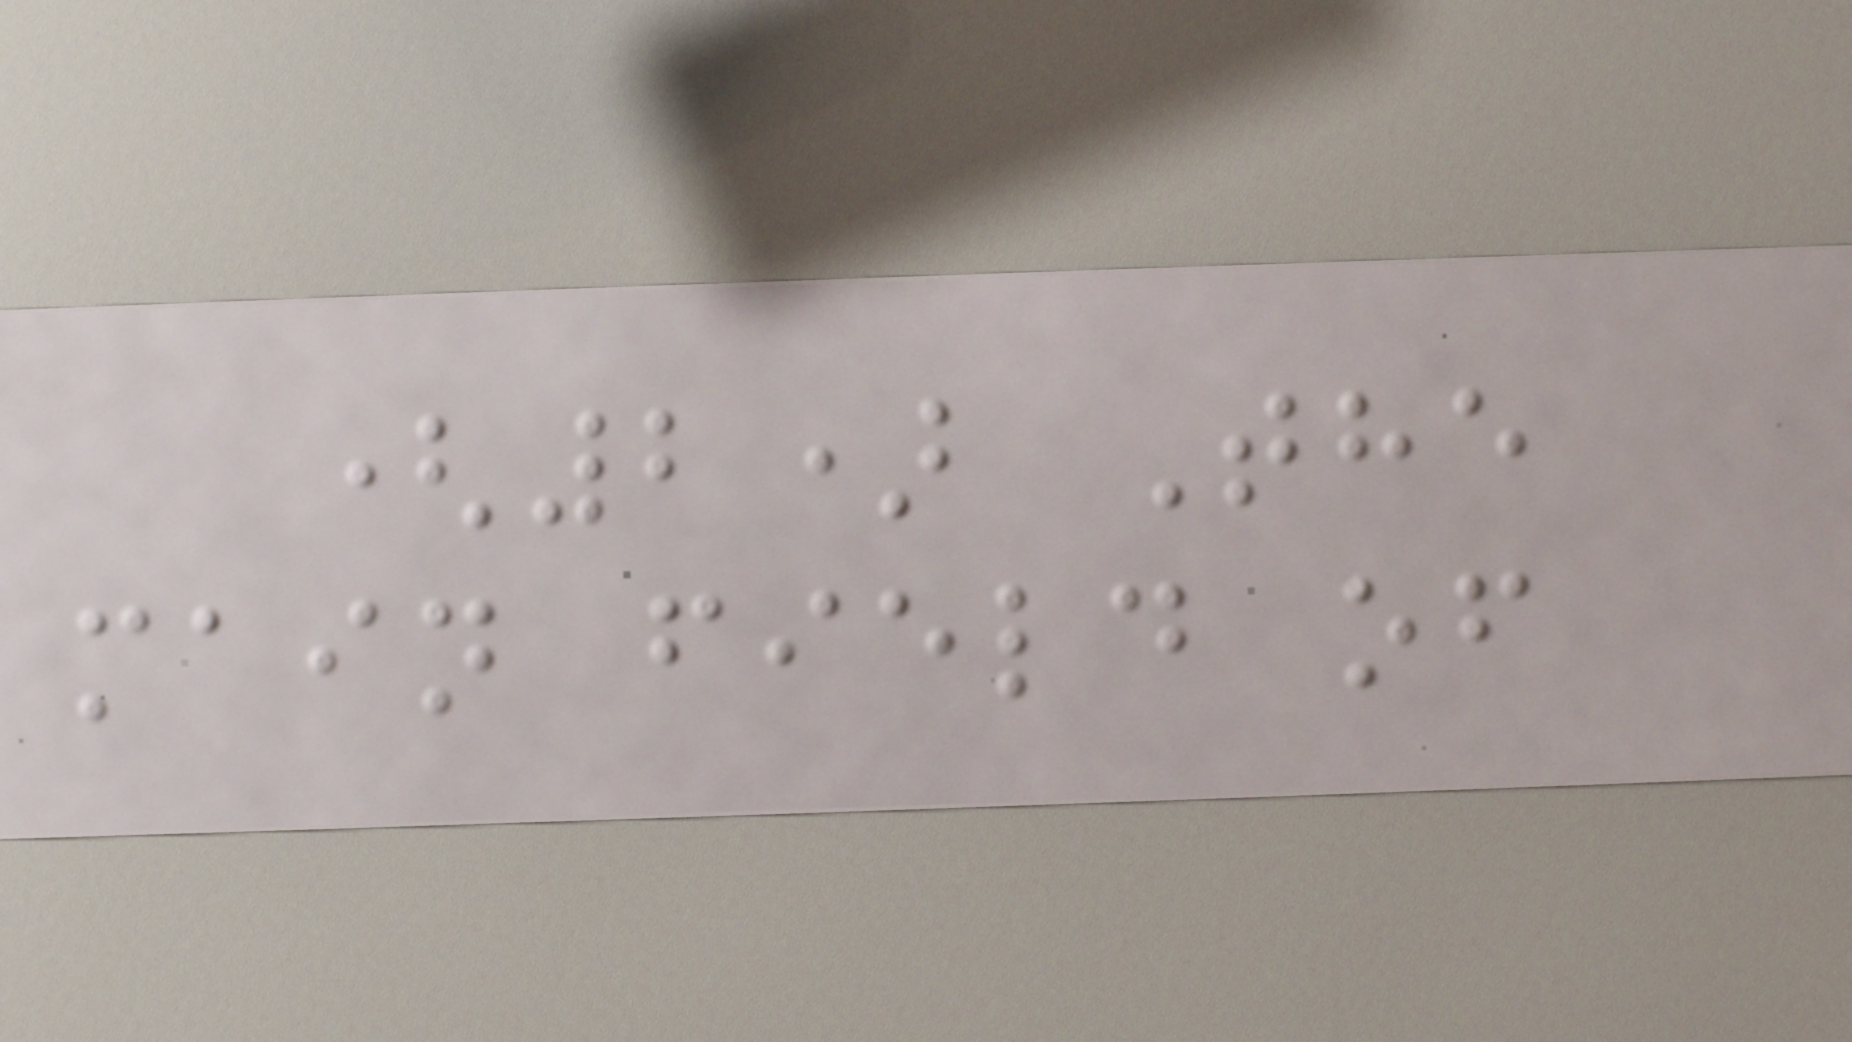(2) The
main field of
